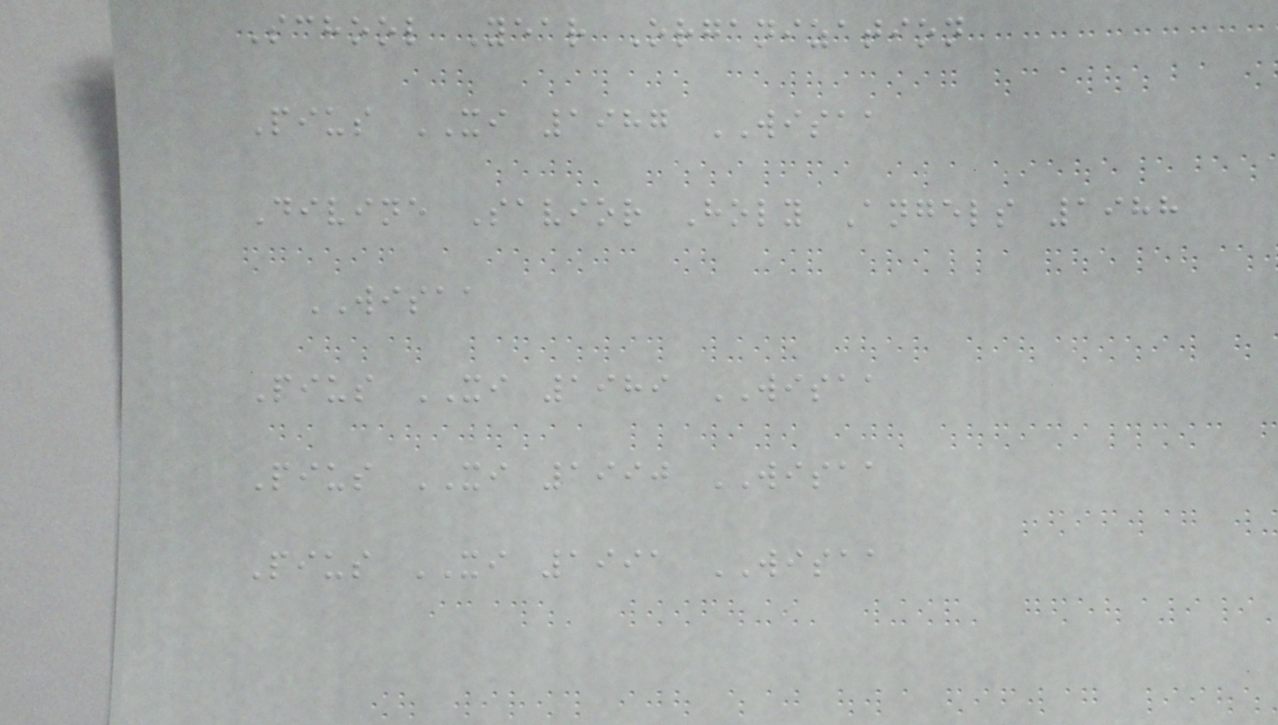School Year Organization
Pius XI 1987 WISAA
Divine Savior Holy Angels 1988
WISAA
Pius XI 1989 WISAA
Pius XI 1990 WISAA
Pius XI 1991 WISAA
